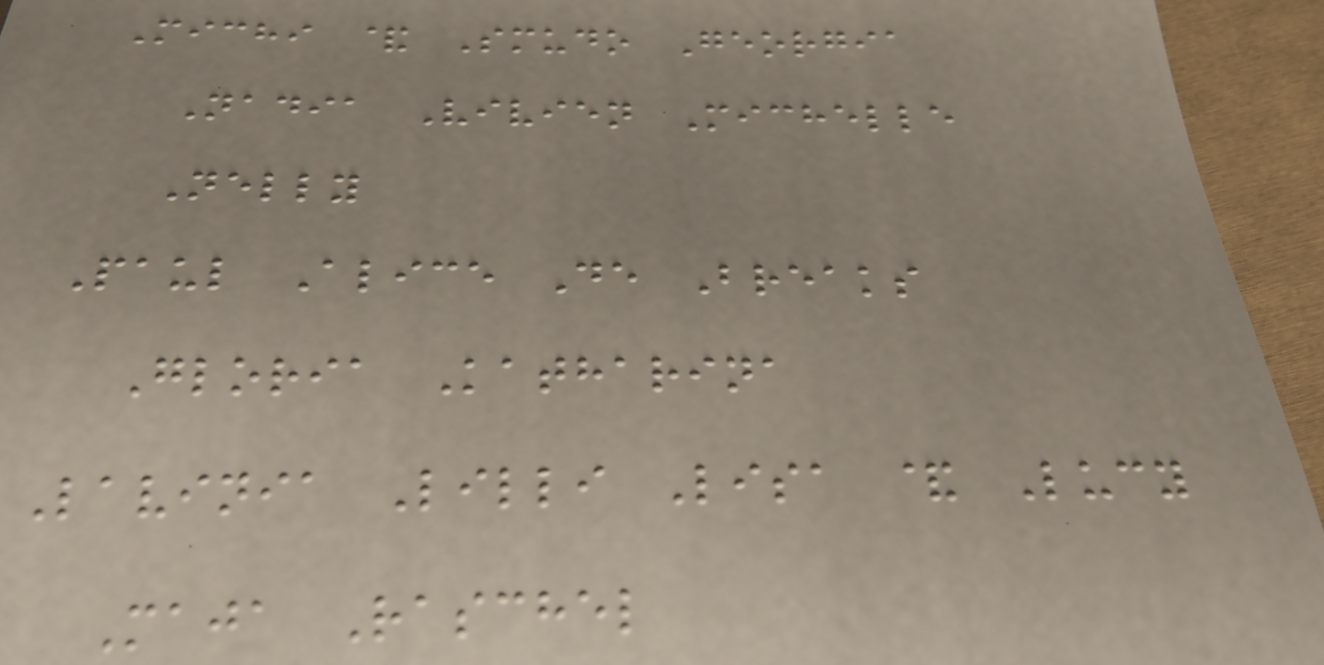Michi & Smudo Georgia
Nadia Vivien Michelle
Nelly
Paul Alice De Breaks
Gloria Katharina
Lavinia Lilli Lisa & Lucy
Maja Raschel
